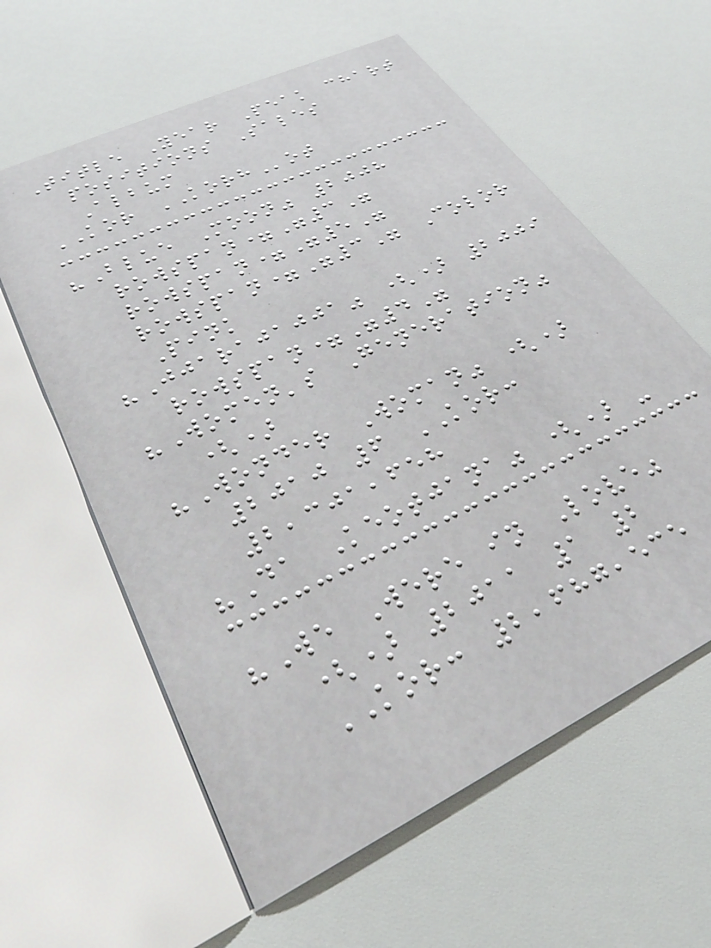Title Year Peak chart
positions Sales
Album
KOR KORHot
"Blue Moon" 2008
rowspan="3"
rowspan="5"
rowspan="3" Color
Pink
"Jjarajajja" () 2009
rowspan="4"
"Women's Generation"
()
"Wonder Woman" ()
2010 6 KOR:
2,301,658
"Da Keotjana" () -
"We Were in Love"
() 2011 1 2
KOR: 2,687,535
